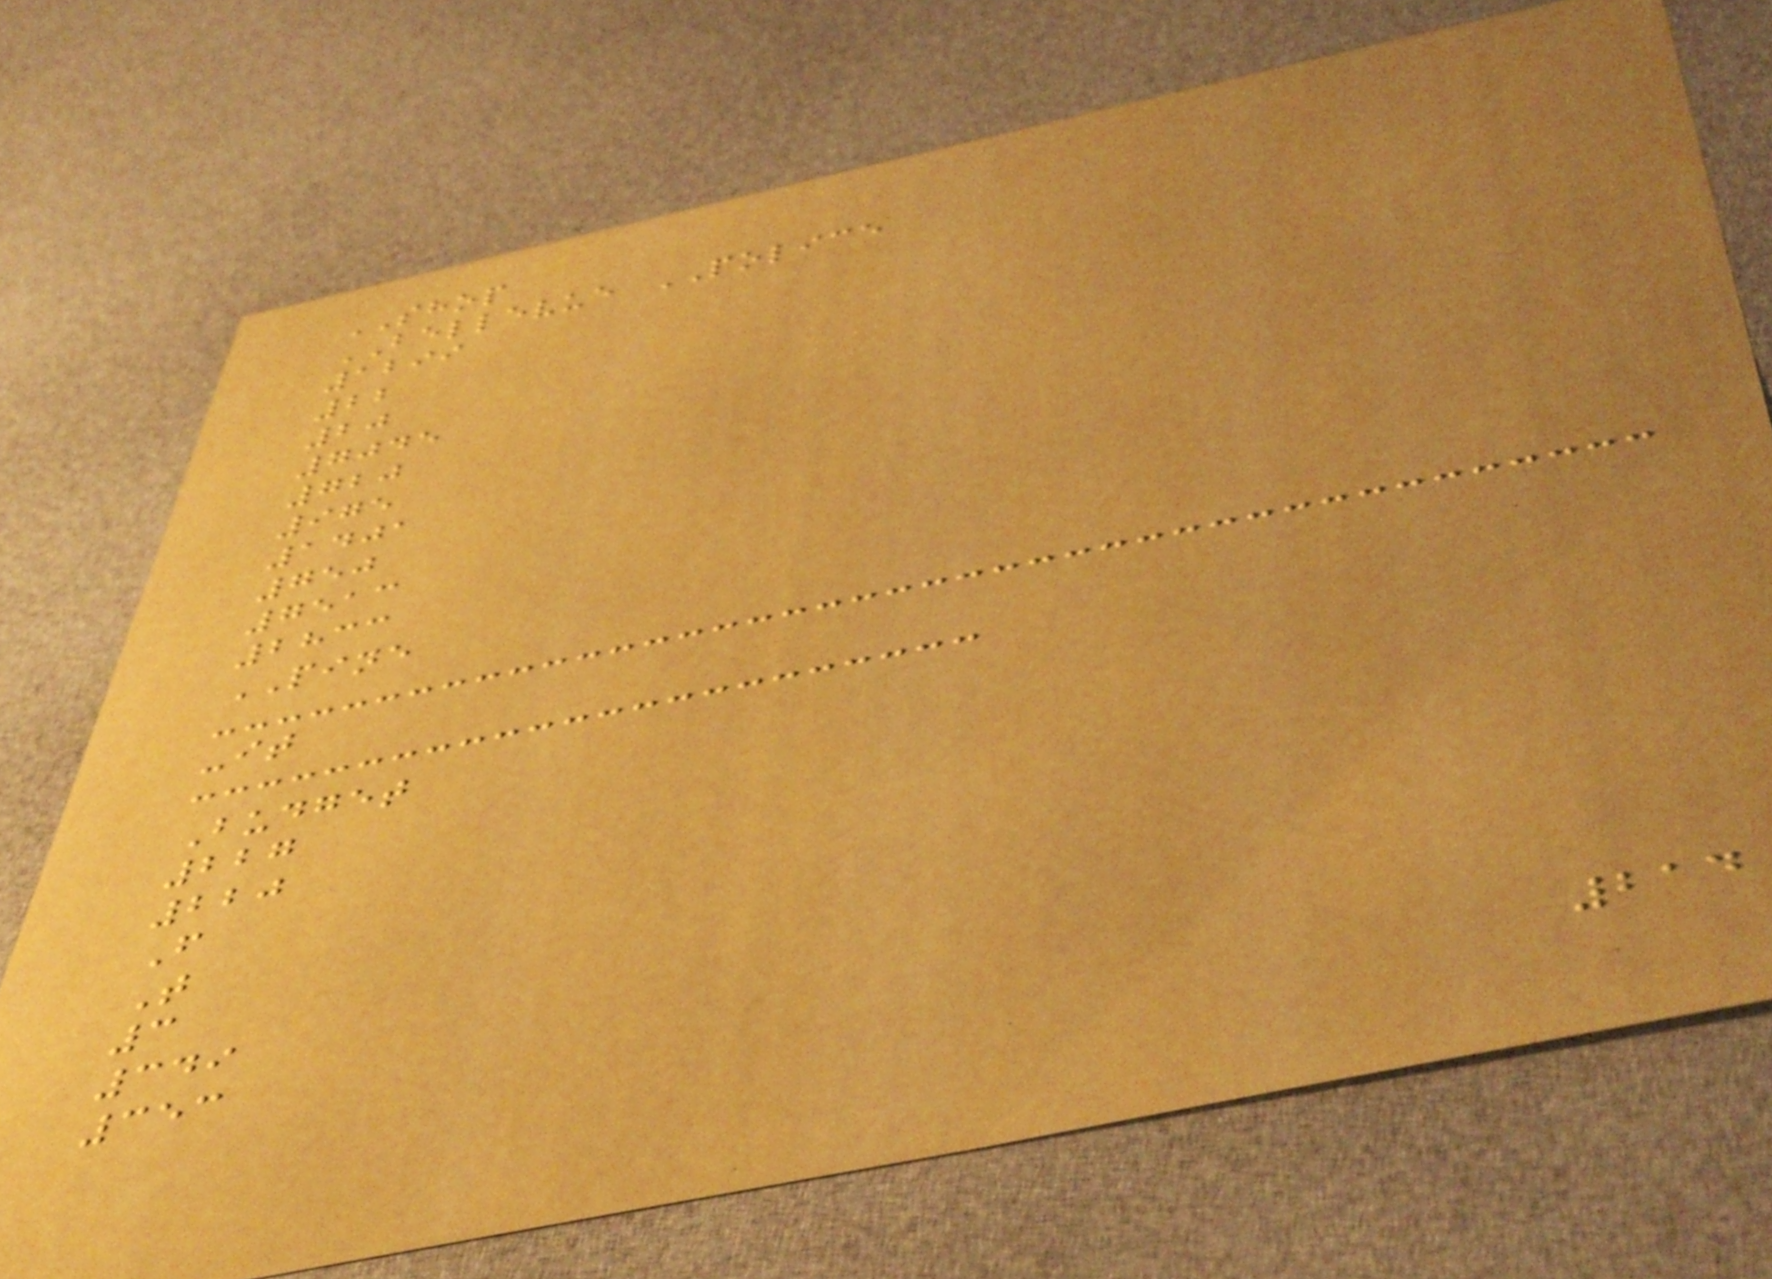SHOP
BELLEVUE POLICE
1299
22
20
7045
720
975
1401
750
7513
2833
PINE
-it
Budget
227
220
F
T
3
349
353
214
